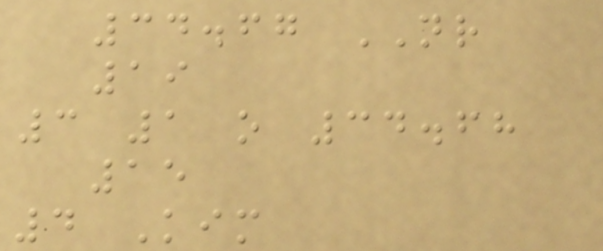34.67 NR
19
3 1 o 34.68
15
4 Kim
